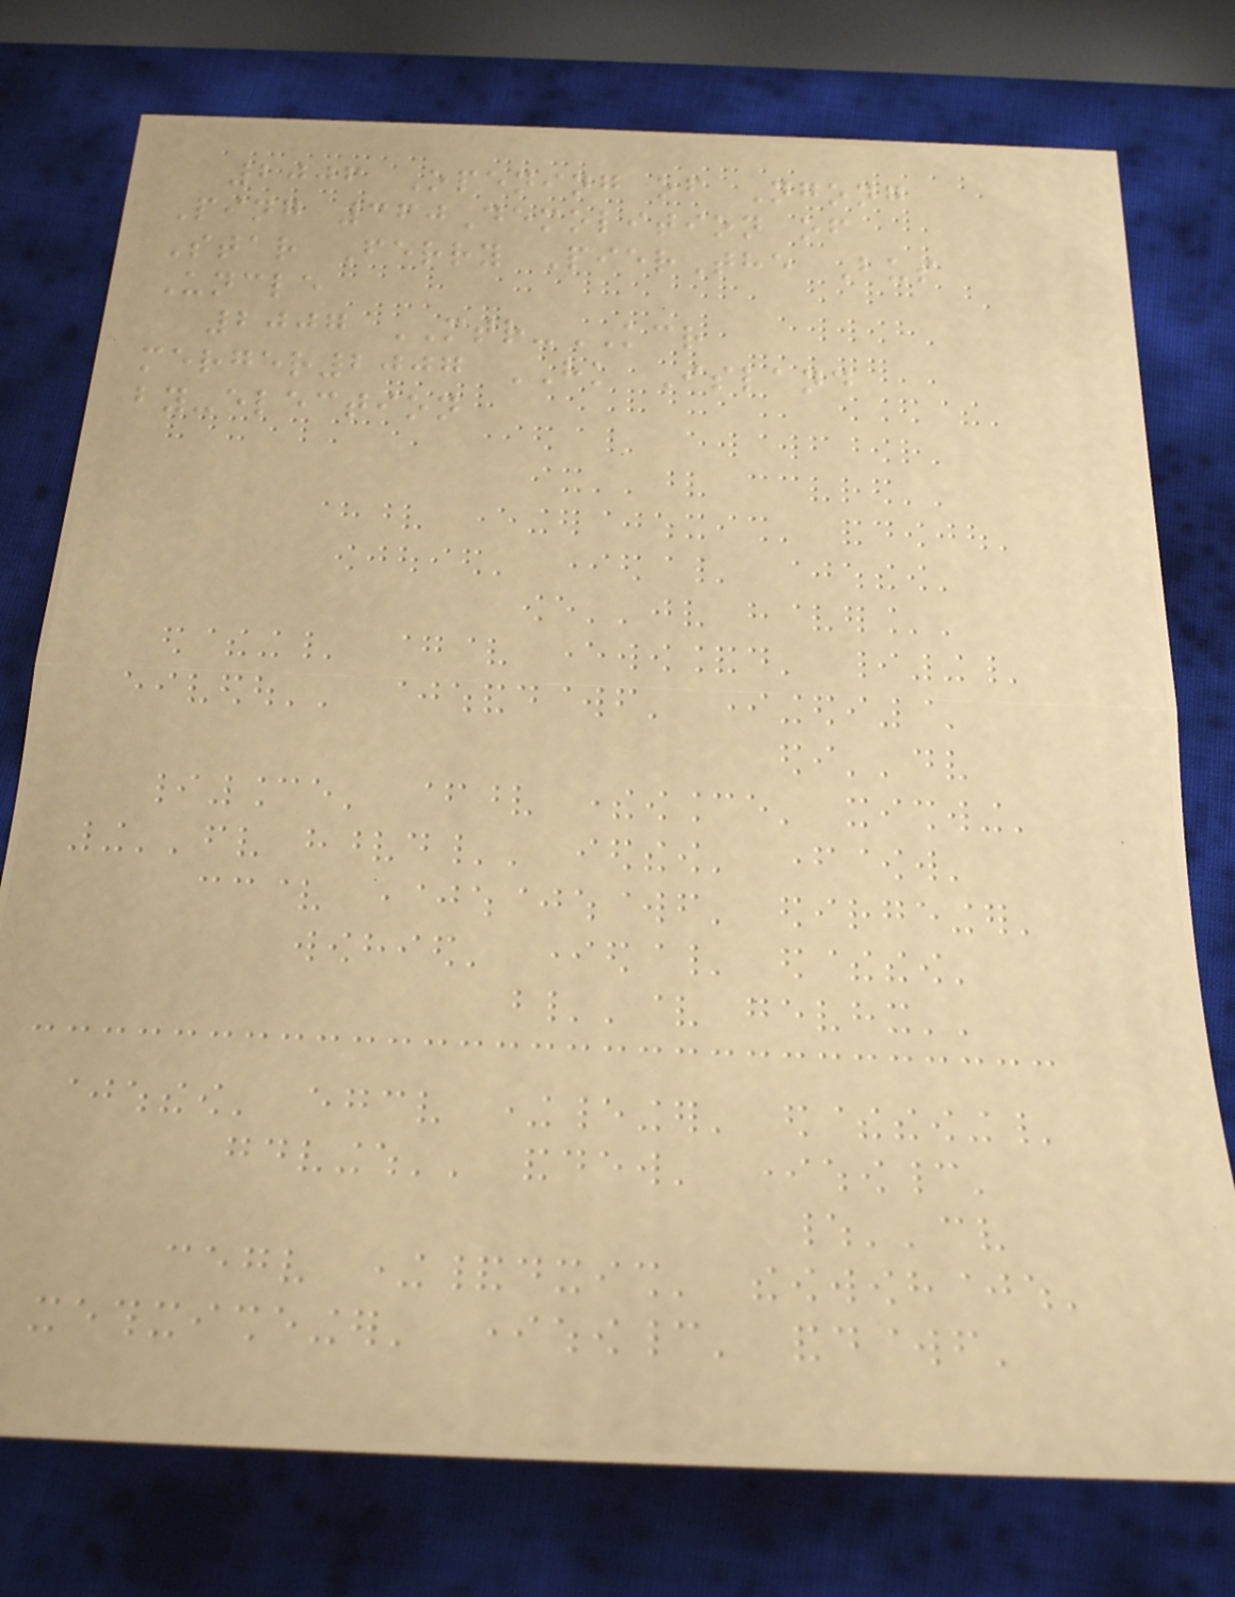2006 Opening of Ngong
Ping 360Demolition of
Star Ferry PierThe Bus
Uncle
2007 MTR-KCR
merger2007 HK Island
by-election
